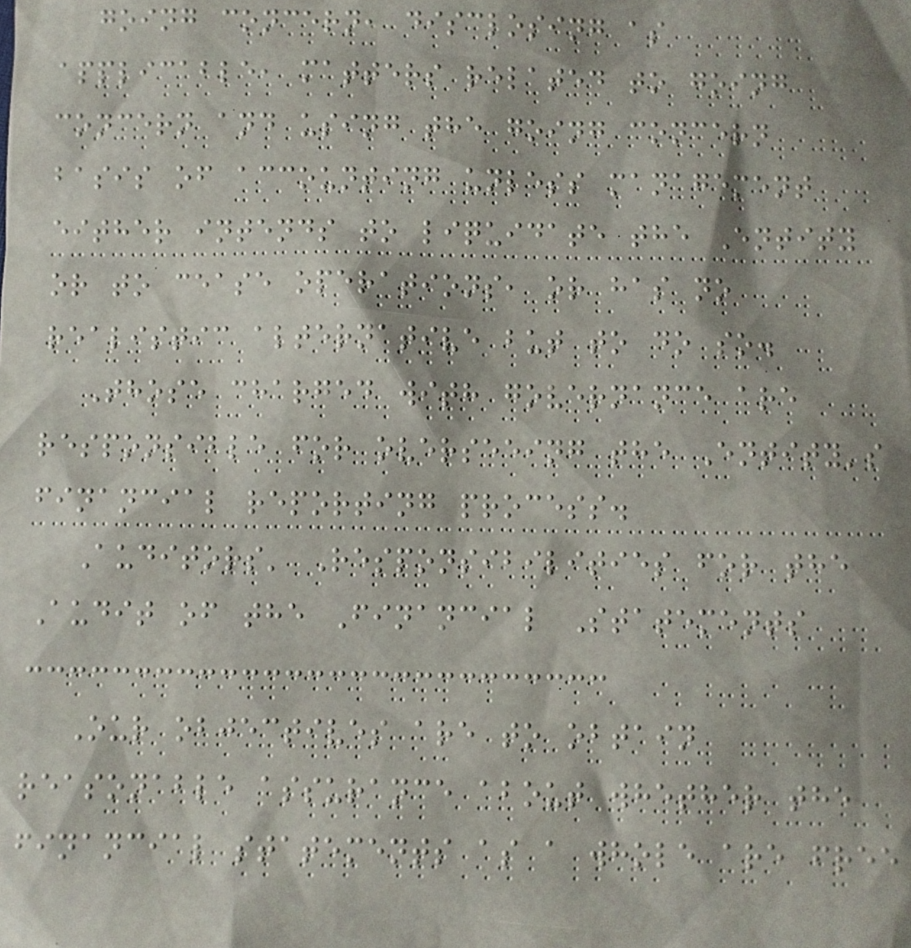going concern, disclosing as
applicable, matters related to going
concern and using the going concern
basis of accounting unless management
either intends to liquidate the Entity
or to cease operations, or has no
realistic alternative but to do so.
Those charged with governance are
responsible for overseeing the Entity's
financial reporting process.
Auditors' Responsibilities for the
Audit of the Financial Statements
Our objectives are to obtain
reasonable assurance about whether the
financial statements as a whole are free
